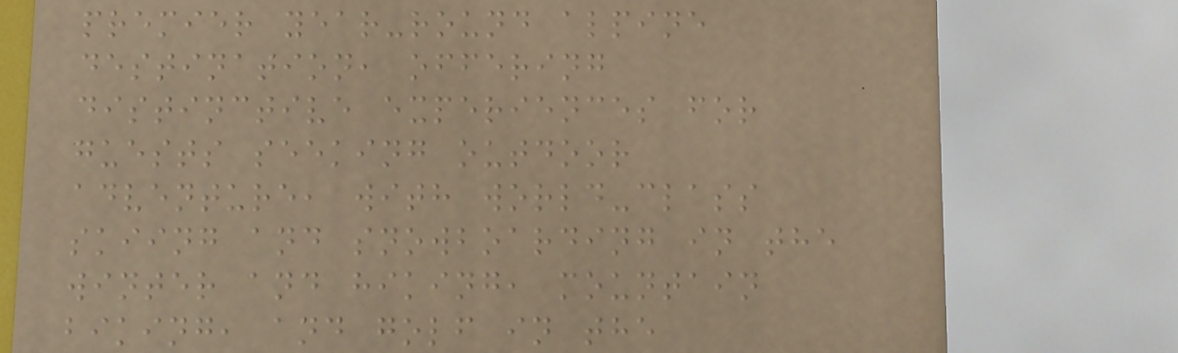premier year-round alpine
destination, offering
distinctive experiences for
guests seeking outdoor
adventure, with world-class
skiing and snowboarding in the
winter and hiking, mountain
biking, and golf in the
